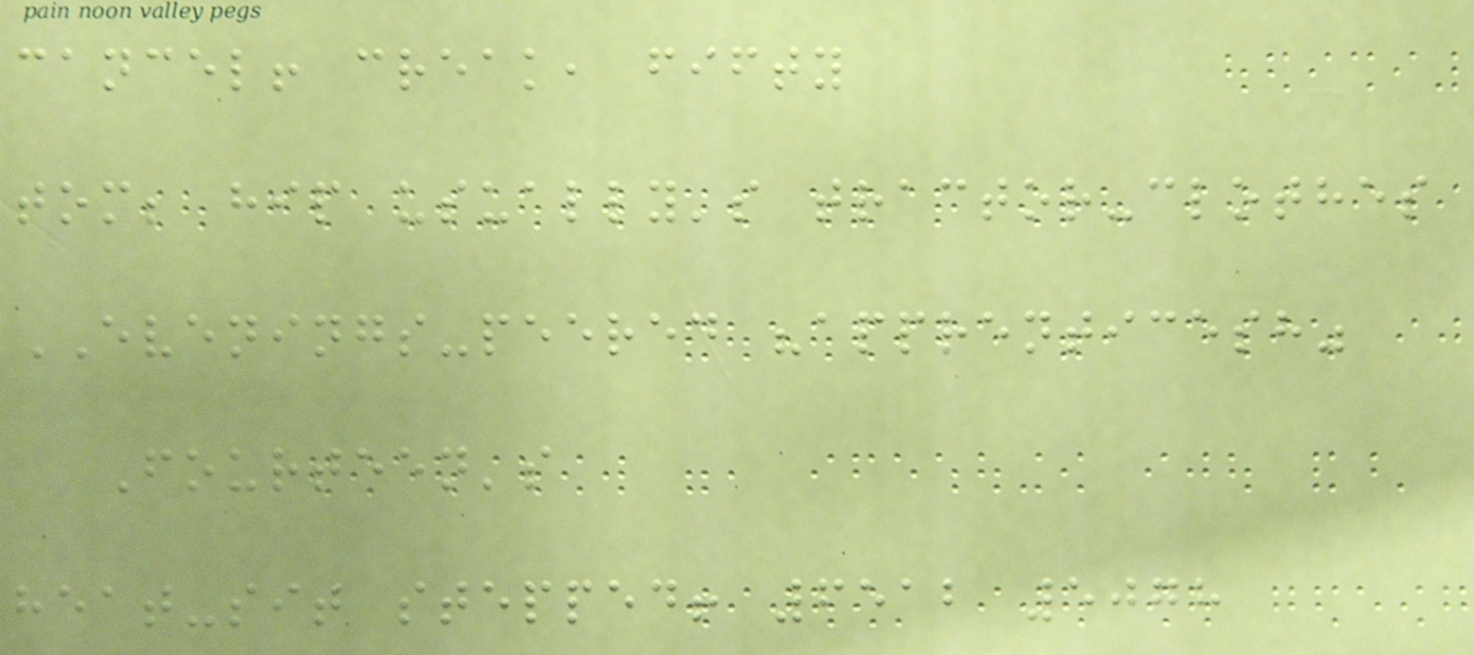cancel! creak, fifty
tom; hip usually's tractor-clothes
EVENINGS-peered "apprenticesh"
Fourteen's
heat-sit stepped! 6512 5078
